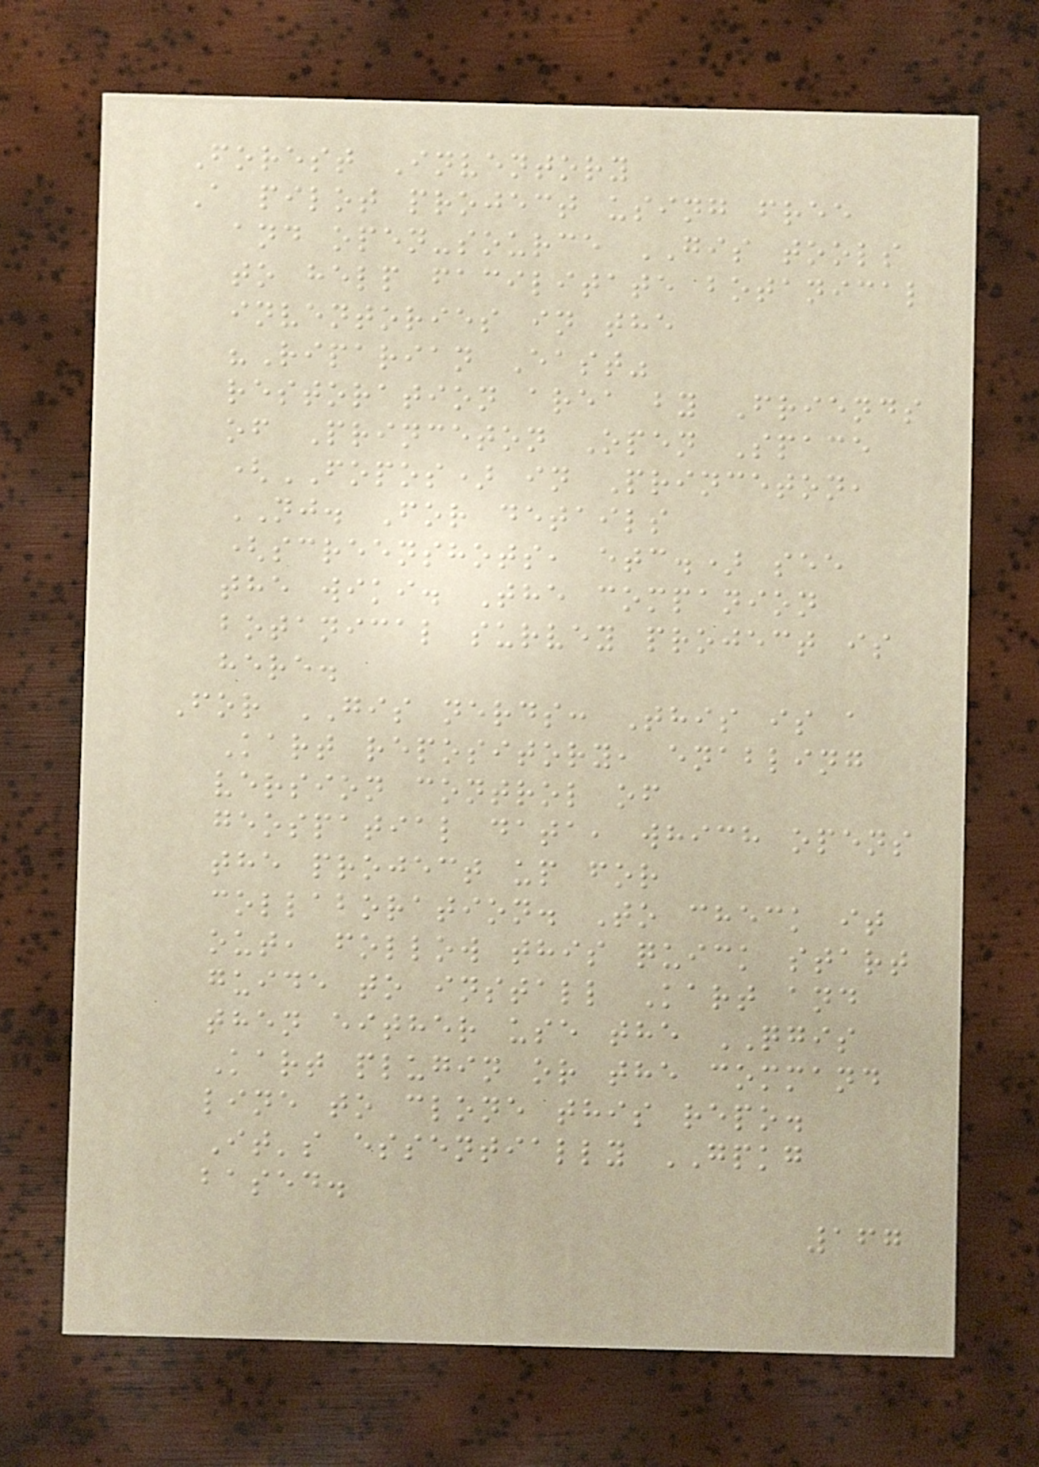Forest Inventory
A pilot project using free
and open-source GIS tools
to help facilitate botanical
inventories in the
"Riparian East"
restoration area by Friends
of Princeton Open Space
(FOPOS) in Princeton,
NJ. For details
(screenshots, etc.) see
the wiki. The companion
botanical survey project is
here.
For GIS nerds: This is a
Kart repository, enabling
version control of
geospatial data, which opens
the project up for
collaboration. To check it
out, follow this quick start
guide to install Kart and
then either use the QGIS
Kart plugin or the command
line to clone this repo.
It's essentially GPKG
based.
167
